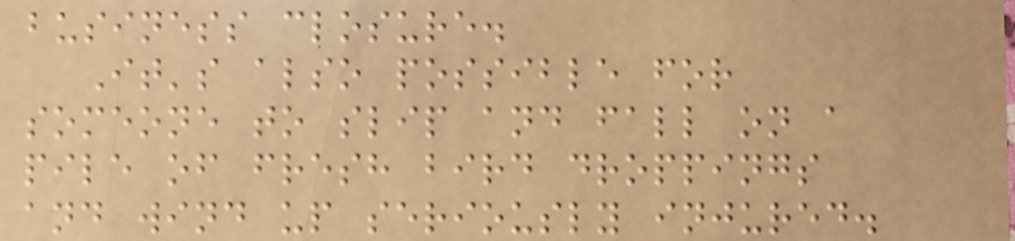business closure.
It's also possible for
someone to slip and fall on a
pile of fresh bird droppings
and wind up seriously injured.
